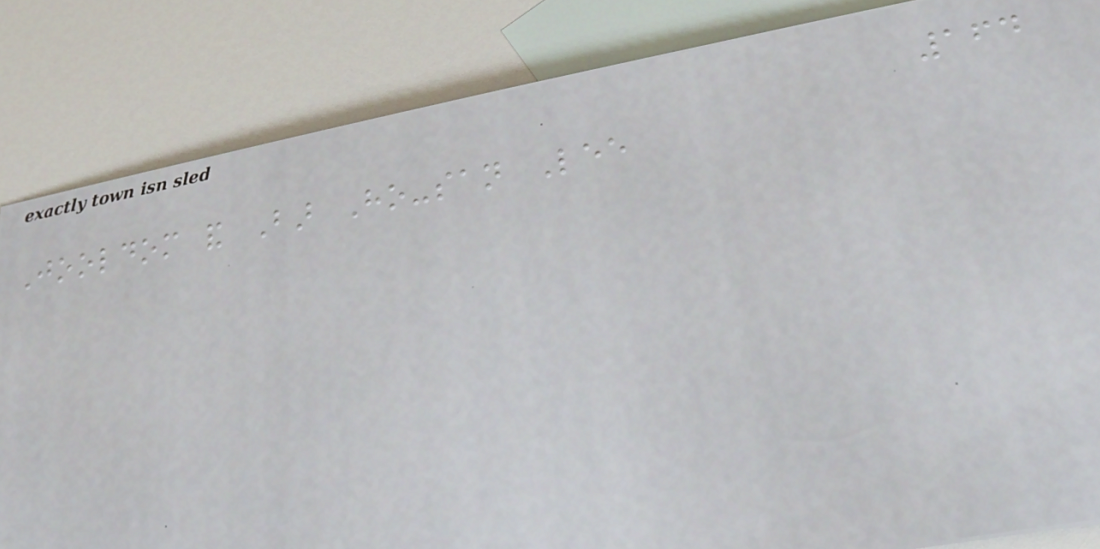164
Jooldom and Bar Ho-san Lee
